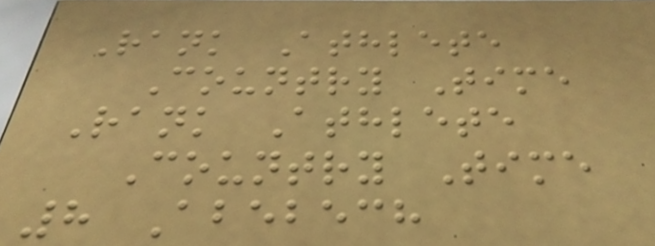Rank Athlete
Country Time
Rank Athlete
Country Time
8 Abebech
